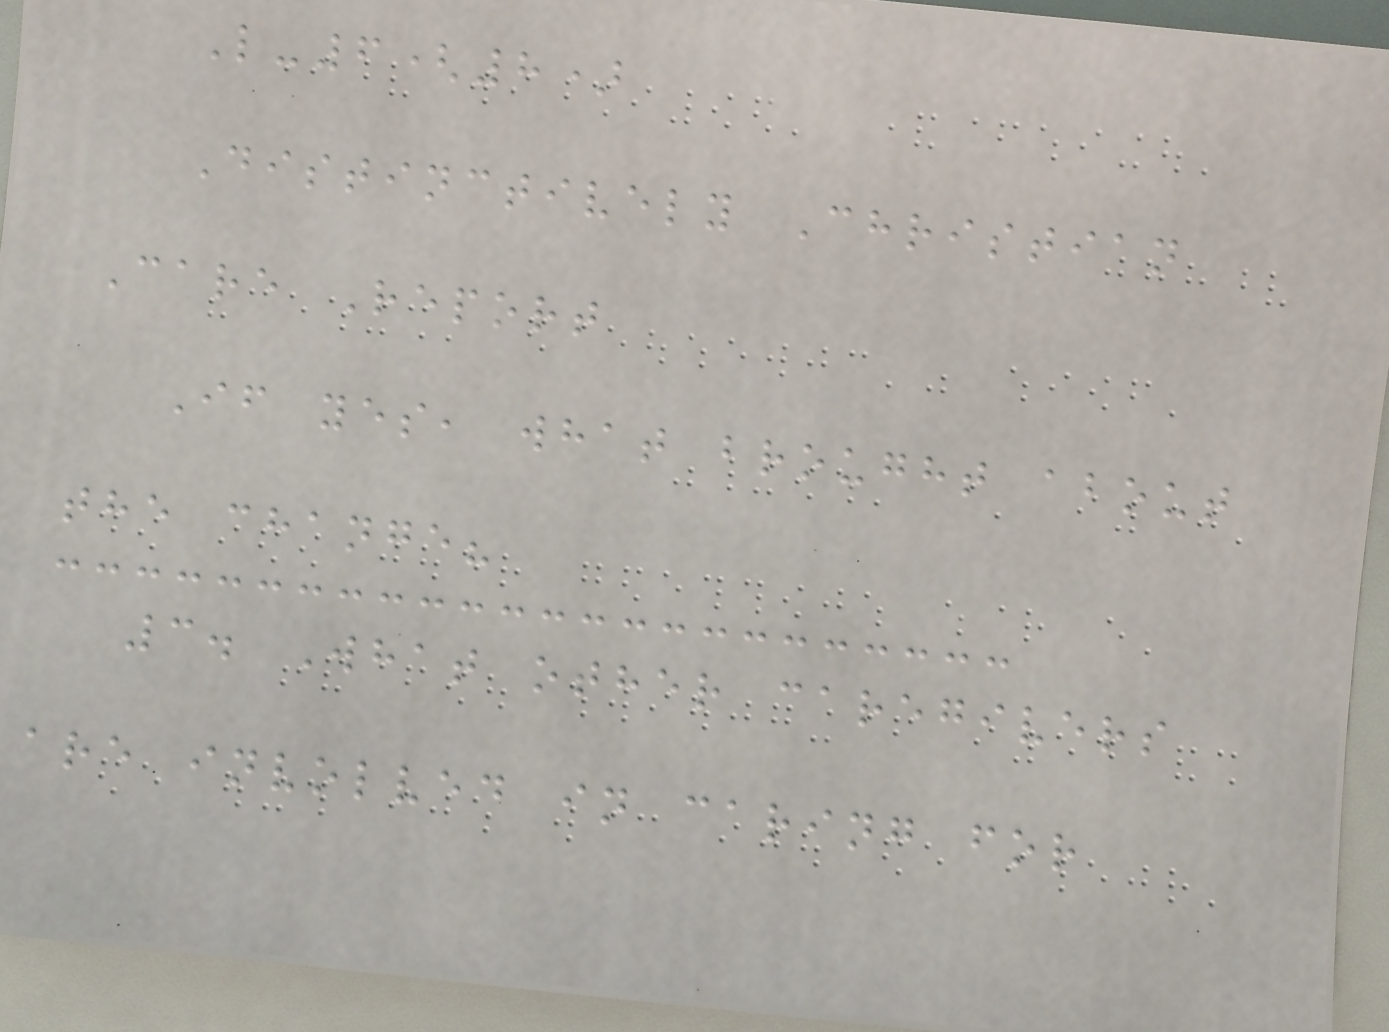L-6(8)
Distinctively Christian
Care Report
If yes, what brought about
the change?
3. What other caregivers
are involved in caring for
